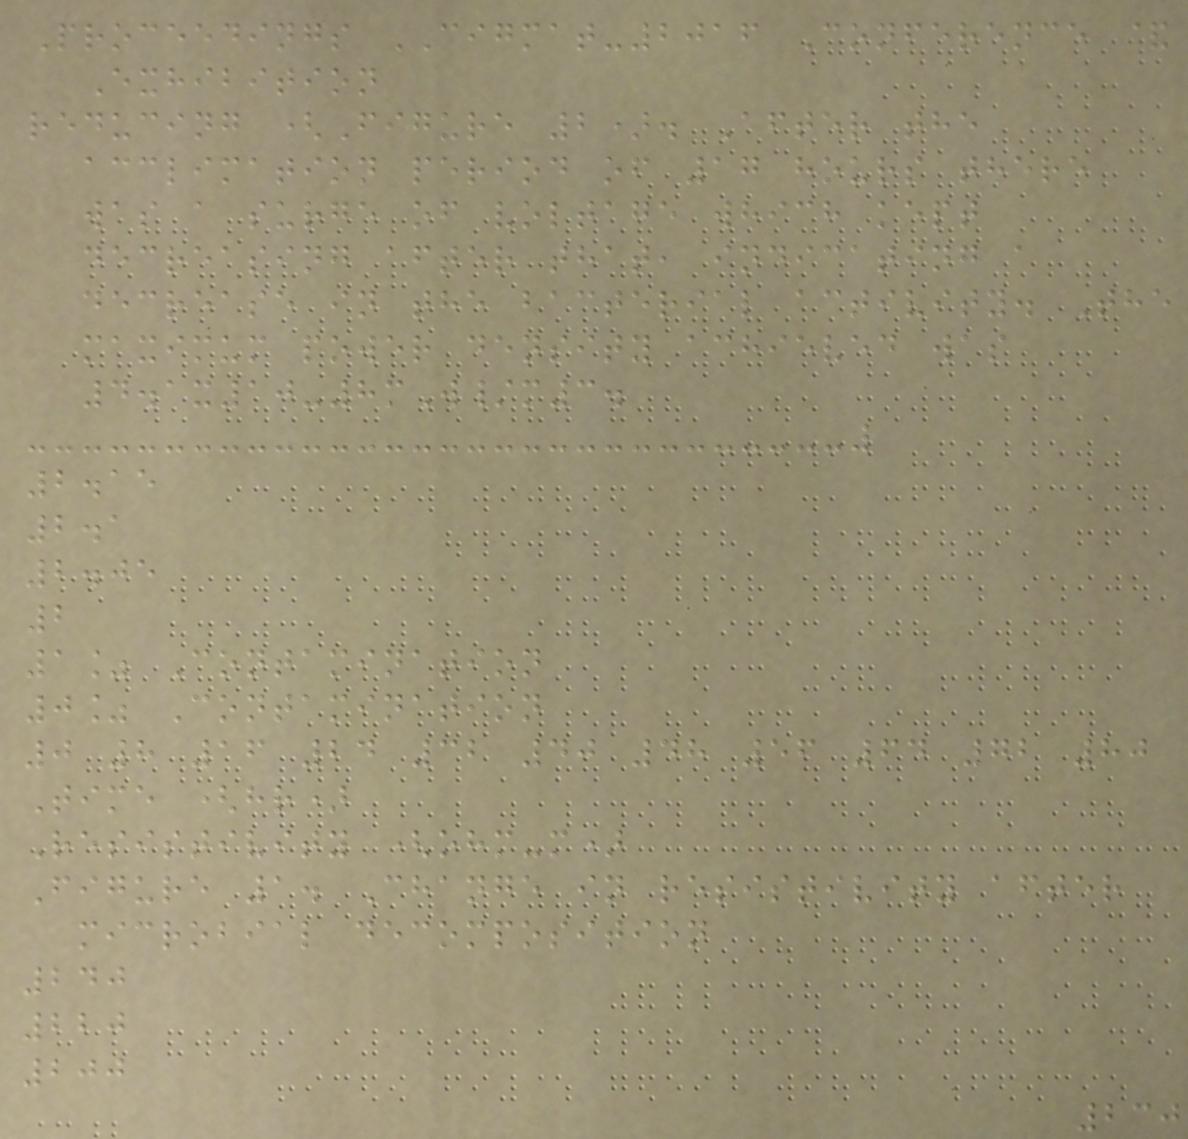Proceedings CIGMAT-2016 Conference &
Exhibition
reducing (Figure 2). After the
acclimation period of 17 hours there
was a surge of voltage which kept
decreasing after that, indicating a
decrease in the bacterial activity. The
maximum power density achieved was
4.1x10-8mW/m3.
2.15
2.1
2.05
2
1% Contamination
0% Contamination
0 8 16 24 32 40 48 56 64 72 80
Time (hr)
Resistivity (ohm-m)
Figure 1. Change in resistivity after
microbial decomposition
240
220
200
230
